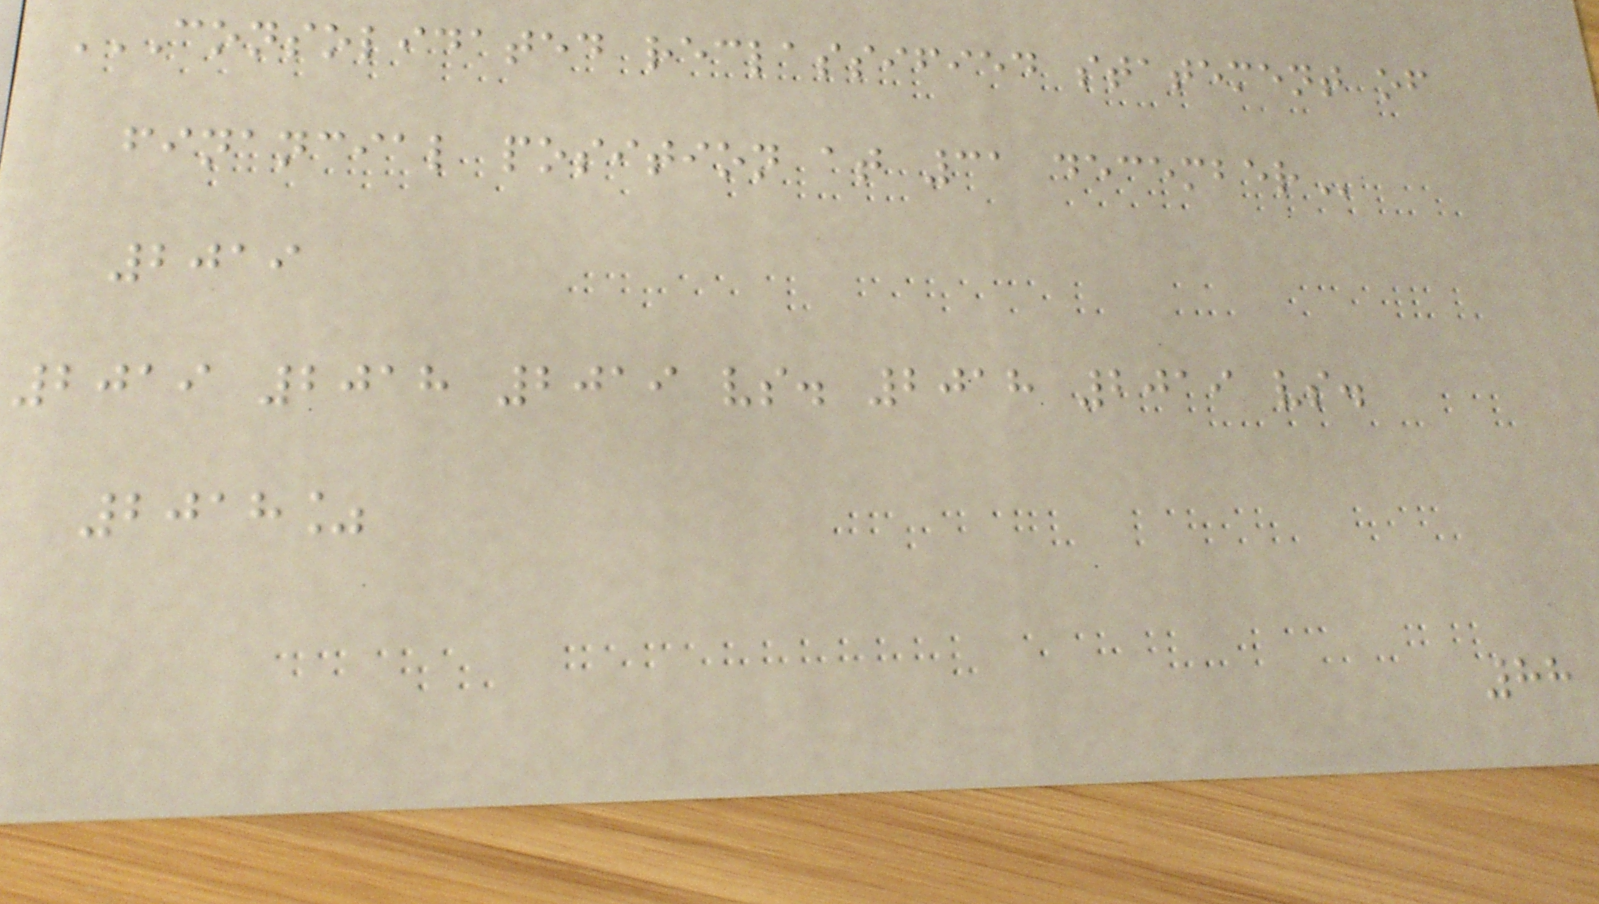CONSOLIDATED RECLASSIFIED STATEMENT OF
FINANCIAL POSITION AT 31 DECEMBER
2019
2019 2018 2019 vs. 2018 2019 vs.
2018%
88
